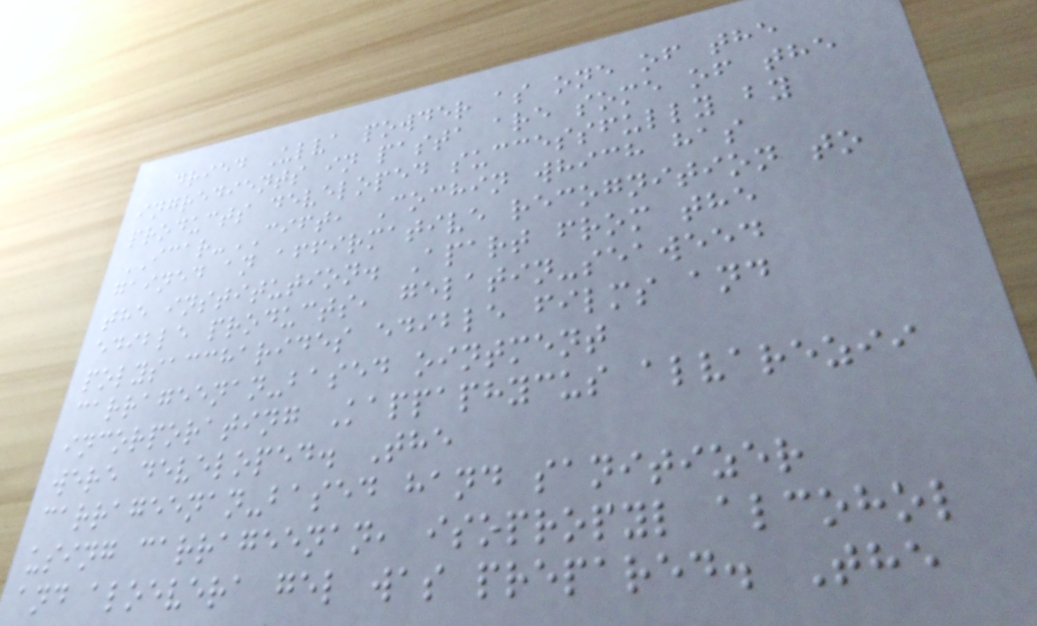dried Ulva powder as one of the
ingredients in pasta are some of the
products developed successfully by
ICAR-CIFT, Cochin which has
gained an affirmative recognition to
the institution. Apart from the
edible products, gelatin-seaweed
polysaccharides edible films and
carrageenan-based ointment
incorporating Kappaphycus alvarezii
were developed. The
carrageenan-based hand sanitizer
using carrageenan, isopropyl alcohol
and aloevera gel was prepared. The
